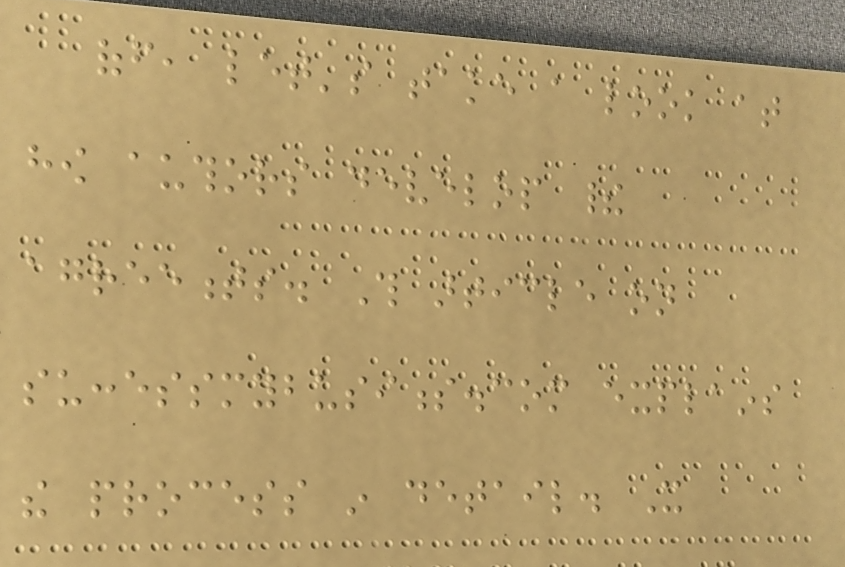off, let's take a look at
how authors develop their
agreements. This article on
successmybusiness.com explains
the process in detail. It
